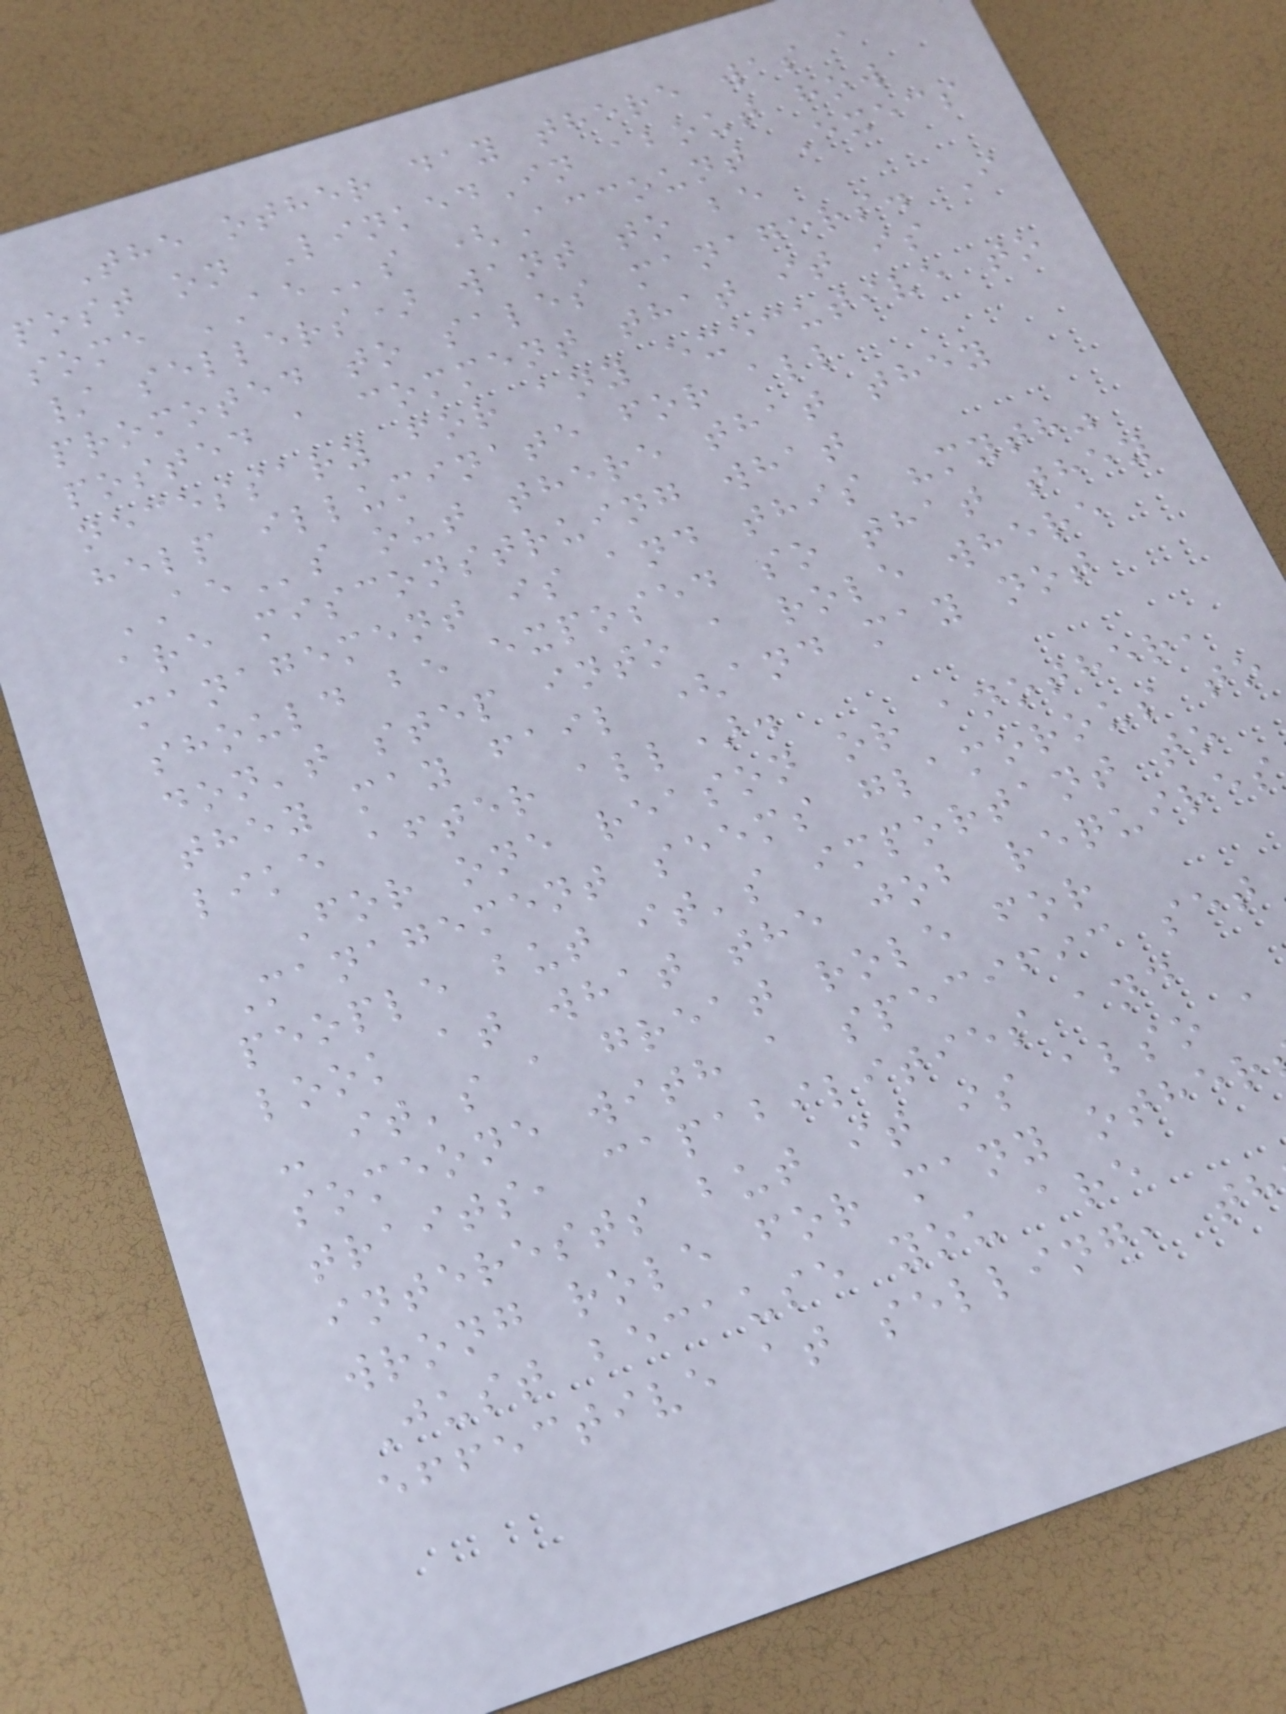The other day there was a
post on LinkedIn about how
some AEs (Account Execs
/ sellers) want to be
promoted to sales managers. I
posted a comment that it is
necessary for any executive to
help illuminate for all
AEs out there that they
are misconstruing what
management is and this "myth"
should be exposed so that they
don't step into a role where
they may fail (and may not
like after all).
For one reason or another,
Management seems glamorous to
people but it's important to
look at what the job requires
- it's a great role for
someone with a specific set
traits, capabilities and
interests but it is also a
wrong role for many other
Just because you are
effective at selling, th
